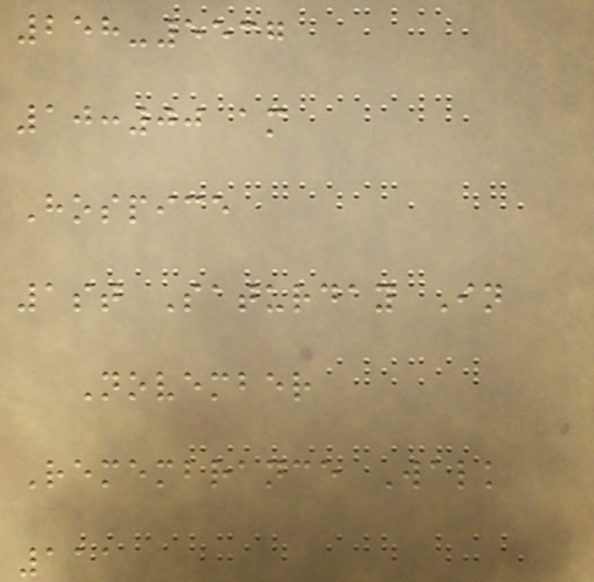258-5537
10:00 am
Hospice
1st Saturday In
November
Remembrance Walk
111
